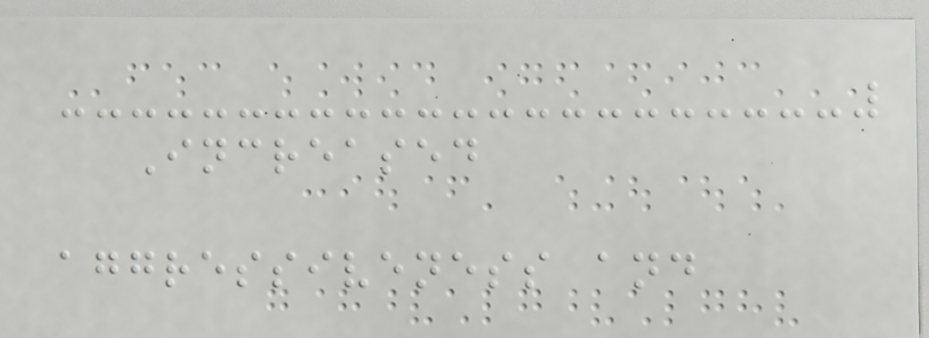Increased
aggressiveness and
